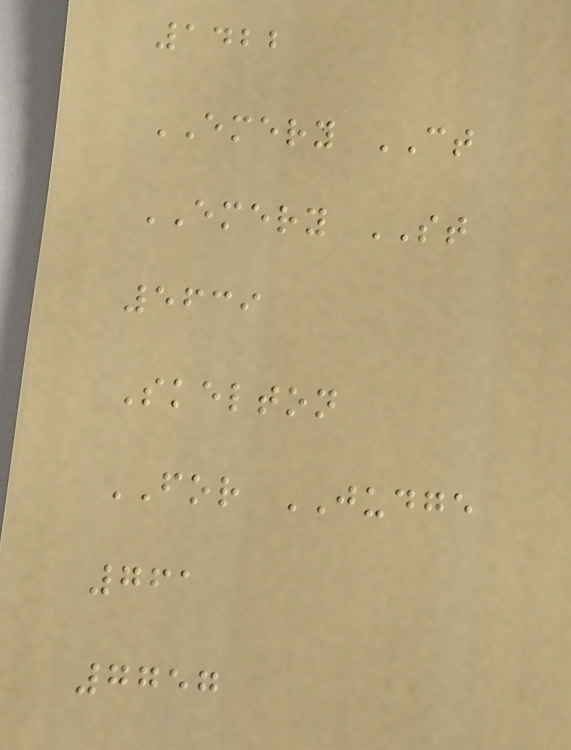1422
EMERY CT
EMERY ST
5639
Skelton
FOR JUDGE
761
7757
